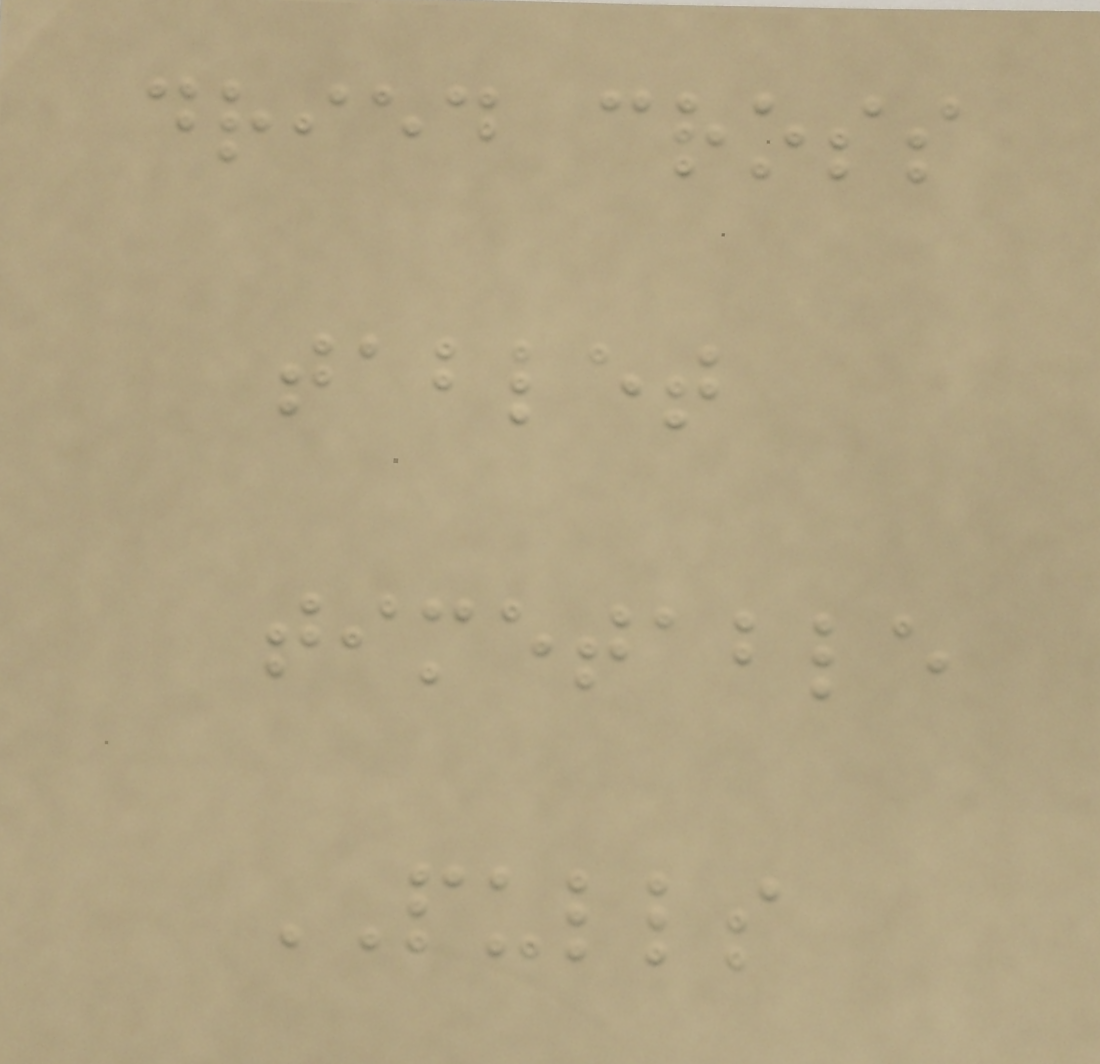dried cross
tablet
timetable
PULLS
